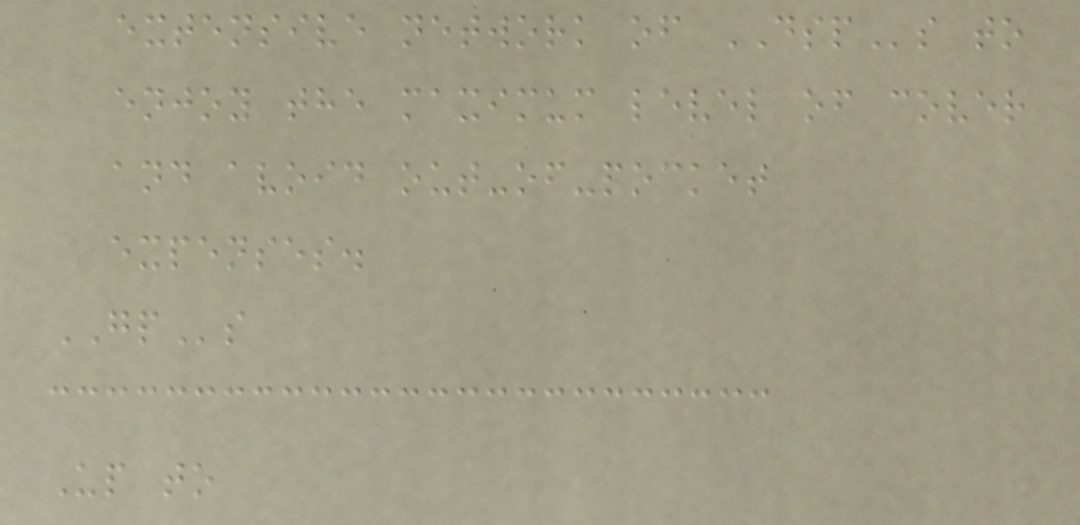extensive network of DSPs to
enjoy the maximum level of cover
and avoid out-of-pocket
expenses.
GPs
Up to
